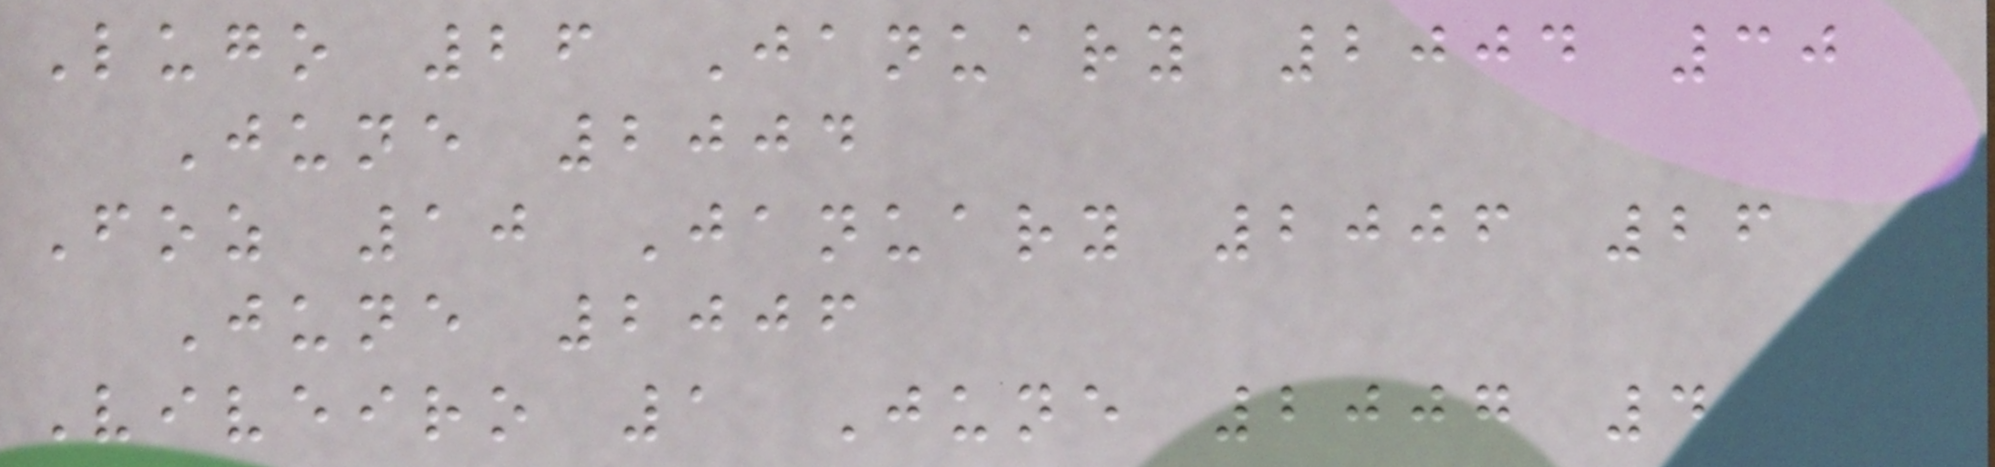Lugo 26 January 2004 30
June 2004
Foz 10 January 2006 26
June 2006
Viveiro 1 June 2007 4
